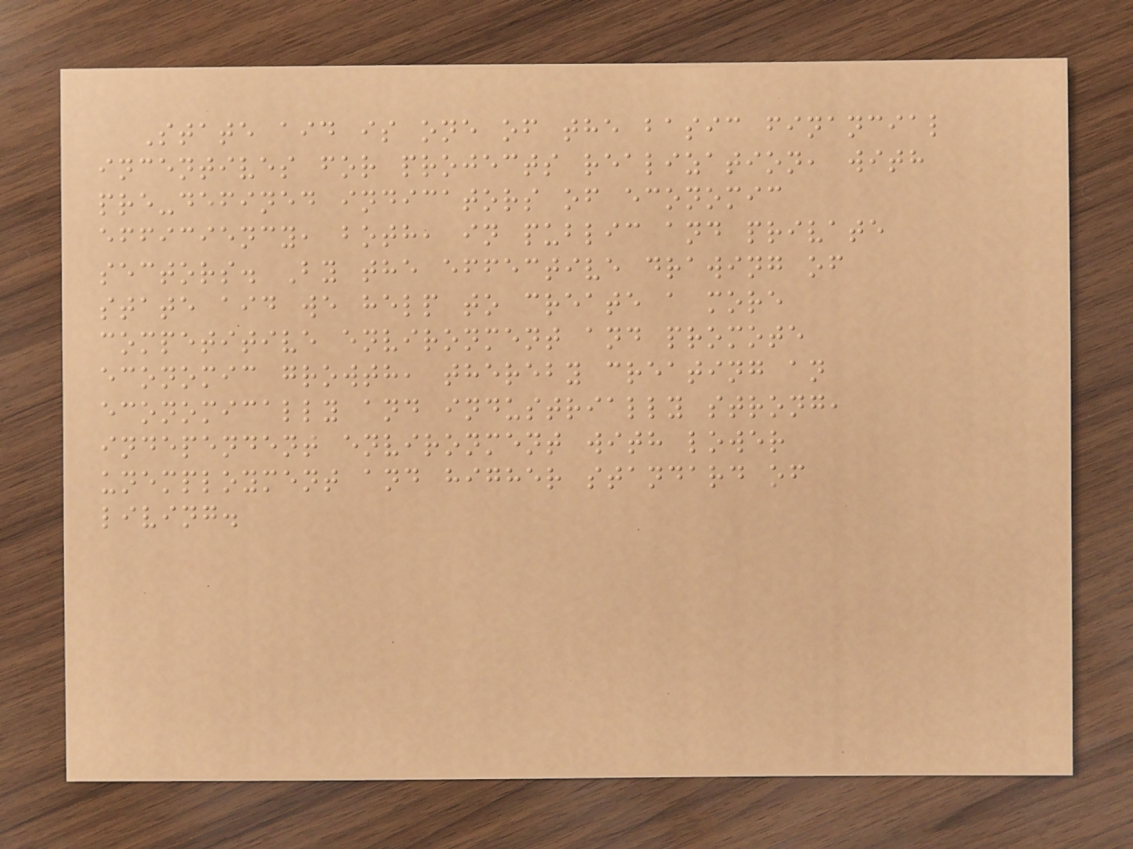State aid is one of the basic financial
incentives for projects realization, with
pre-defined indicators of economic
efficiency, both, in public and private
sectors. By the effective drawing of
state aid we help to create a more
competitive environment and promote
economic growth, thereby creating an
economically and industrially strong,
independent environment with lower
unemployment and higher standard of
living.
